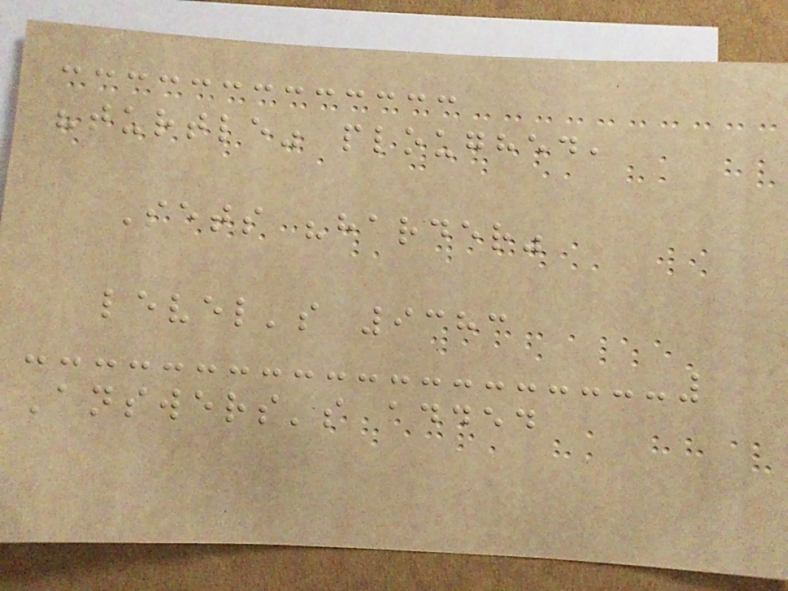"turtle" ploughed,
Sets "harder"
level's 9383
Answers's added
